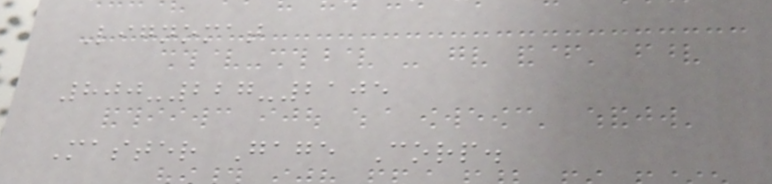Lignomat
800-227-2105
Master Gage Corp.
